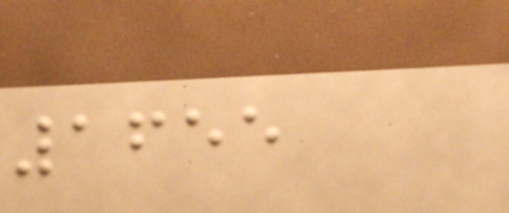1655
